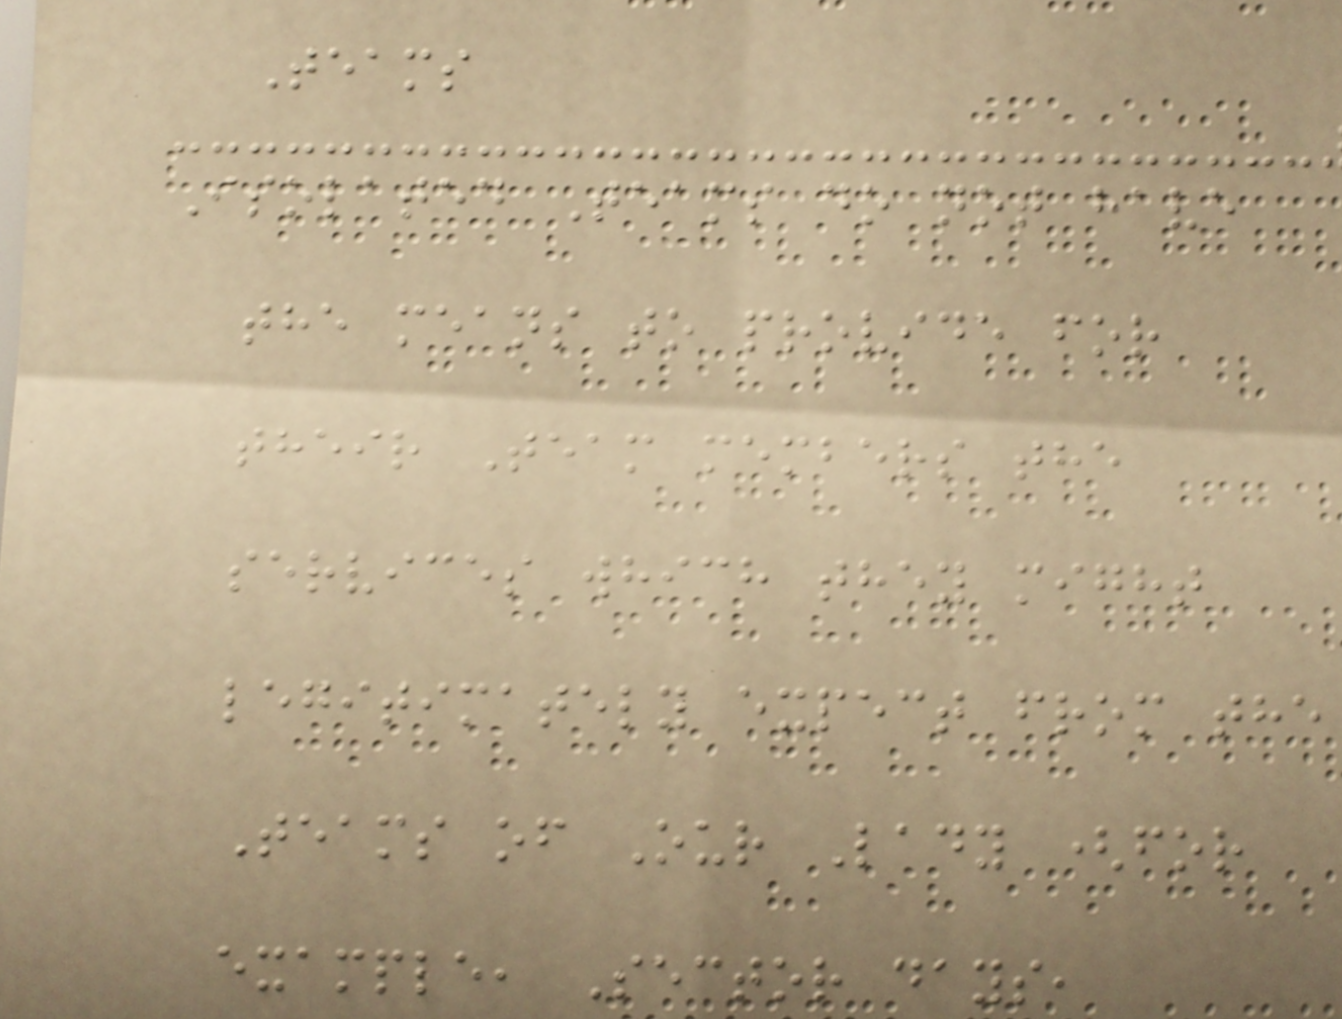Teams
Isolated Teams do not have
the means to provide for
their Team members the
services which they might
legitimately expect from the
Teams of Our Lady (for
example, Sector days,
